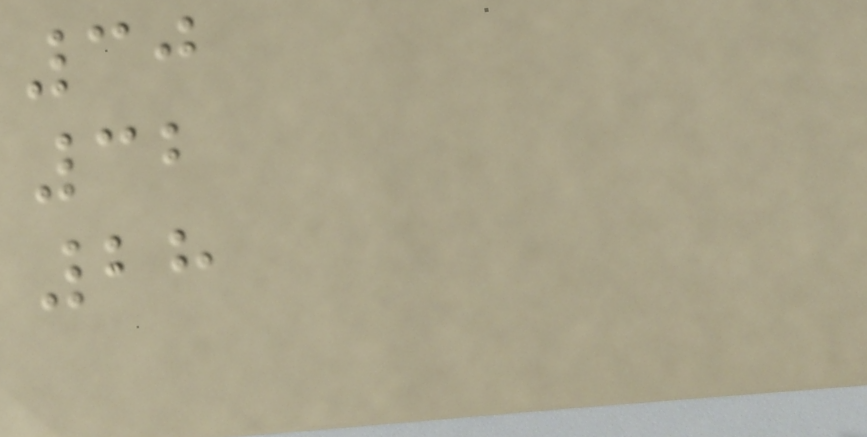30
32
28
